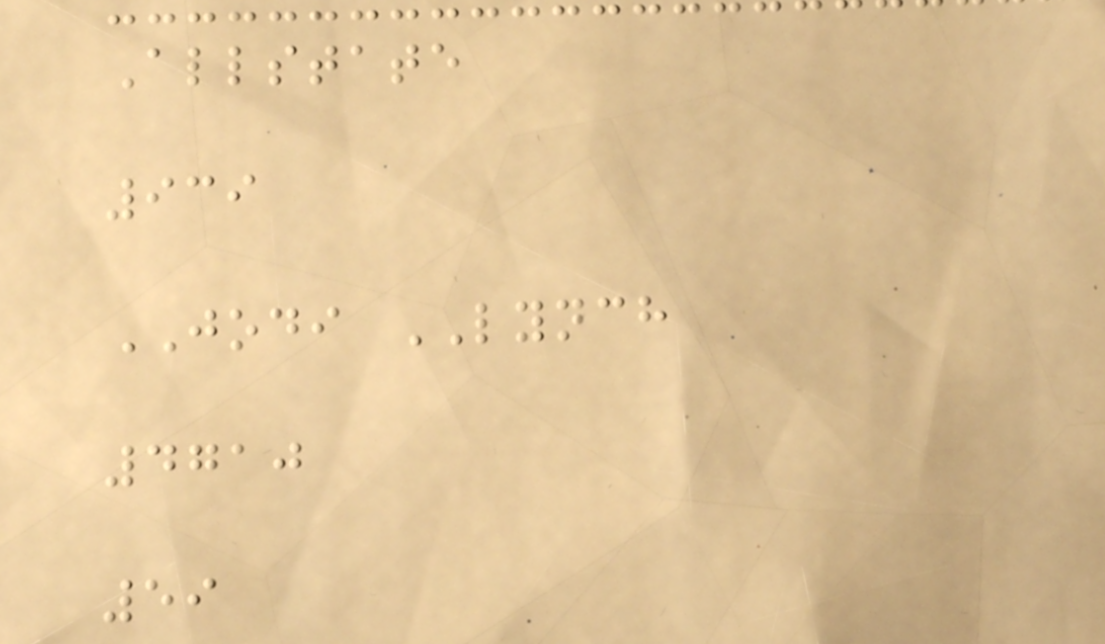Allstate
939
JODI LYNCH
4710
59
